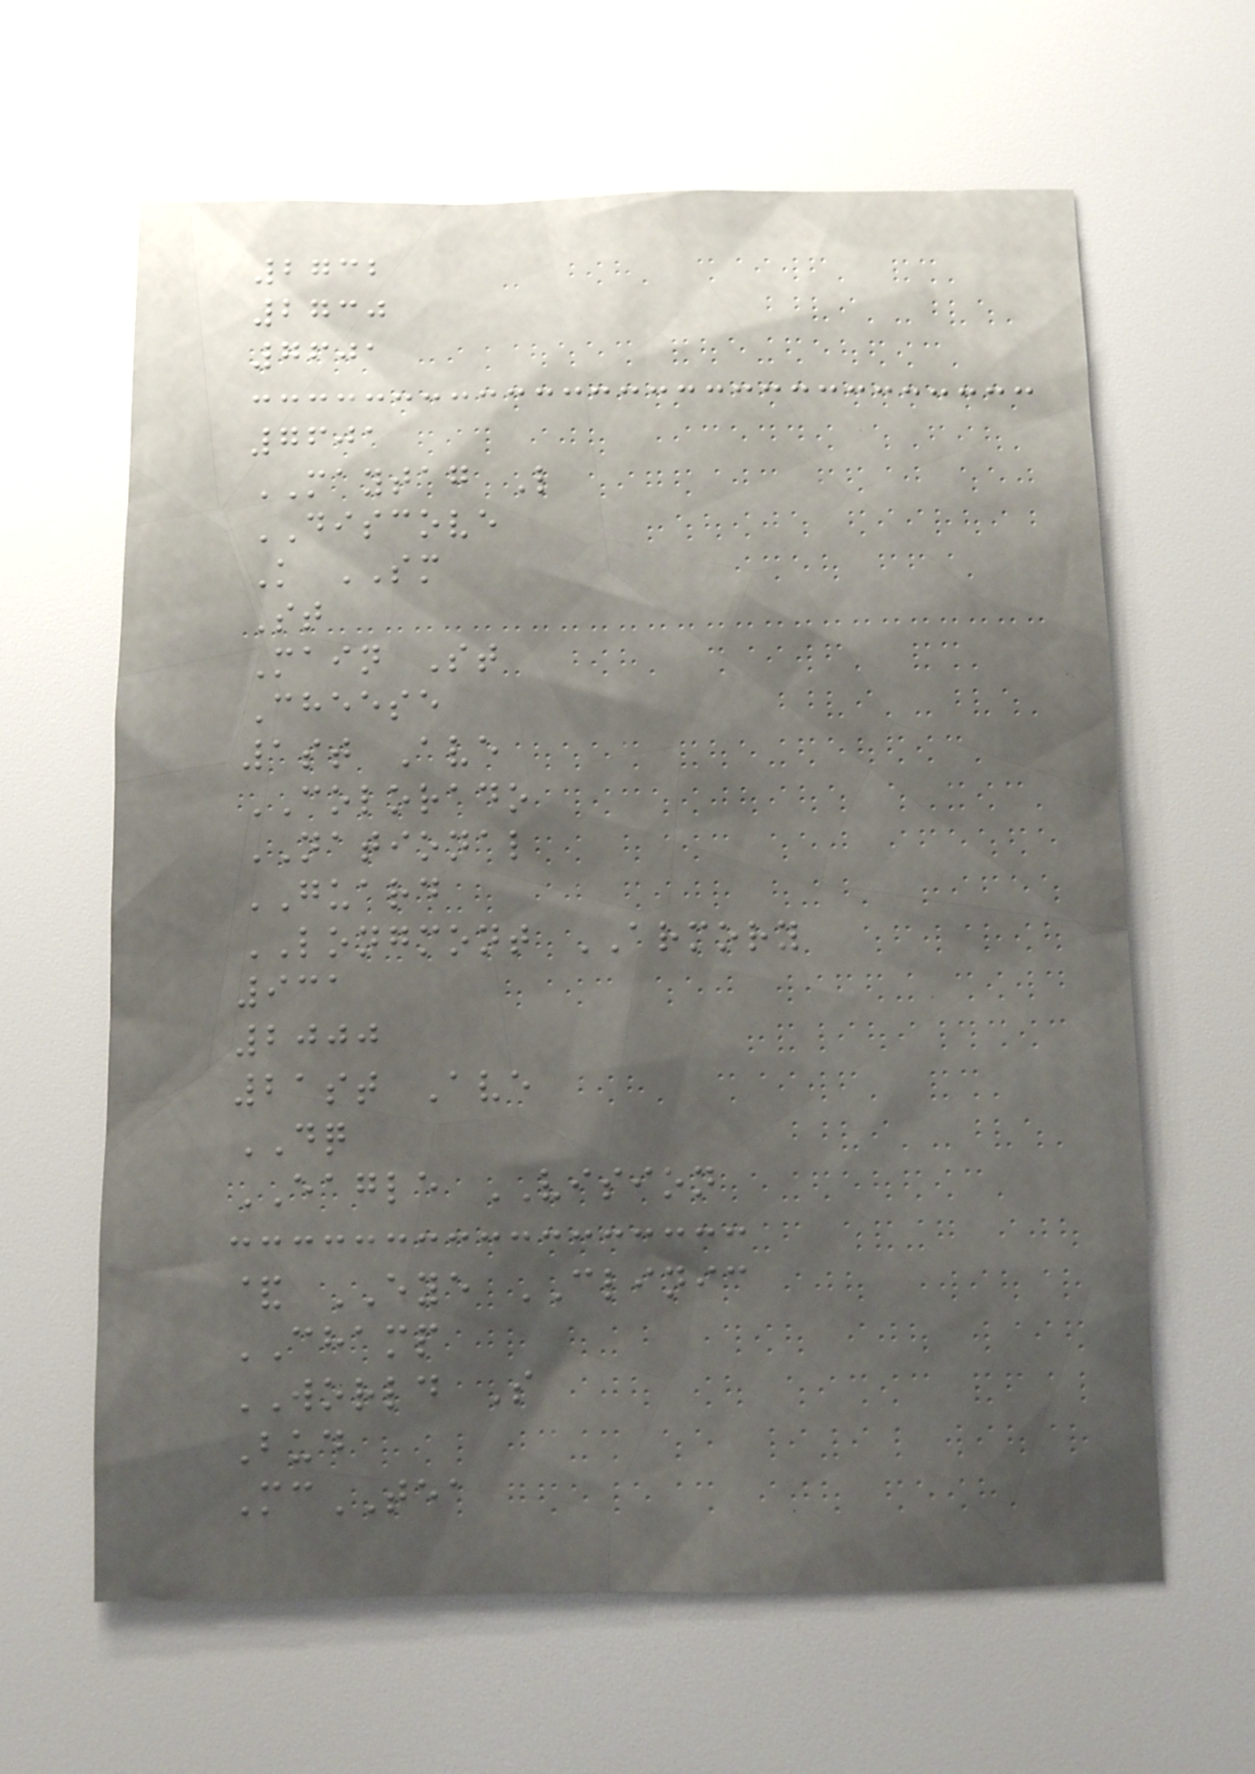2732
2730
7601
7601
MAYTAG L
DISCOVE
K SM
St
Main St
Cheese
1st Ave
COLORADO
NATIONAL
GUARD
LONGMONT ARMORY
931
2000
21st Ave
DQ
EAGLE VISION
& EYE CLINIC
CHAMP
WORLD S
Bud
McTEA
